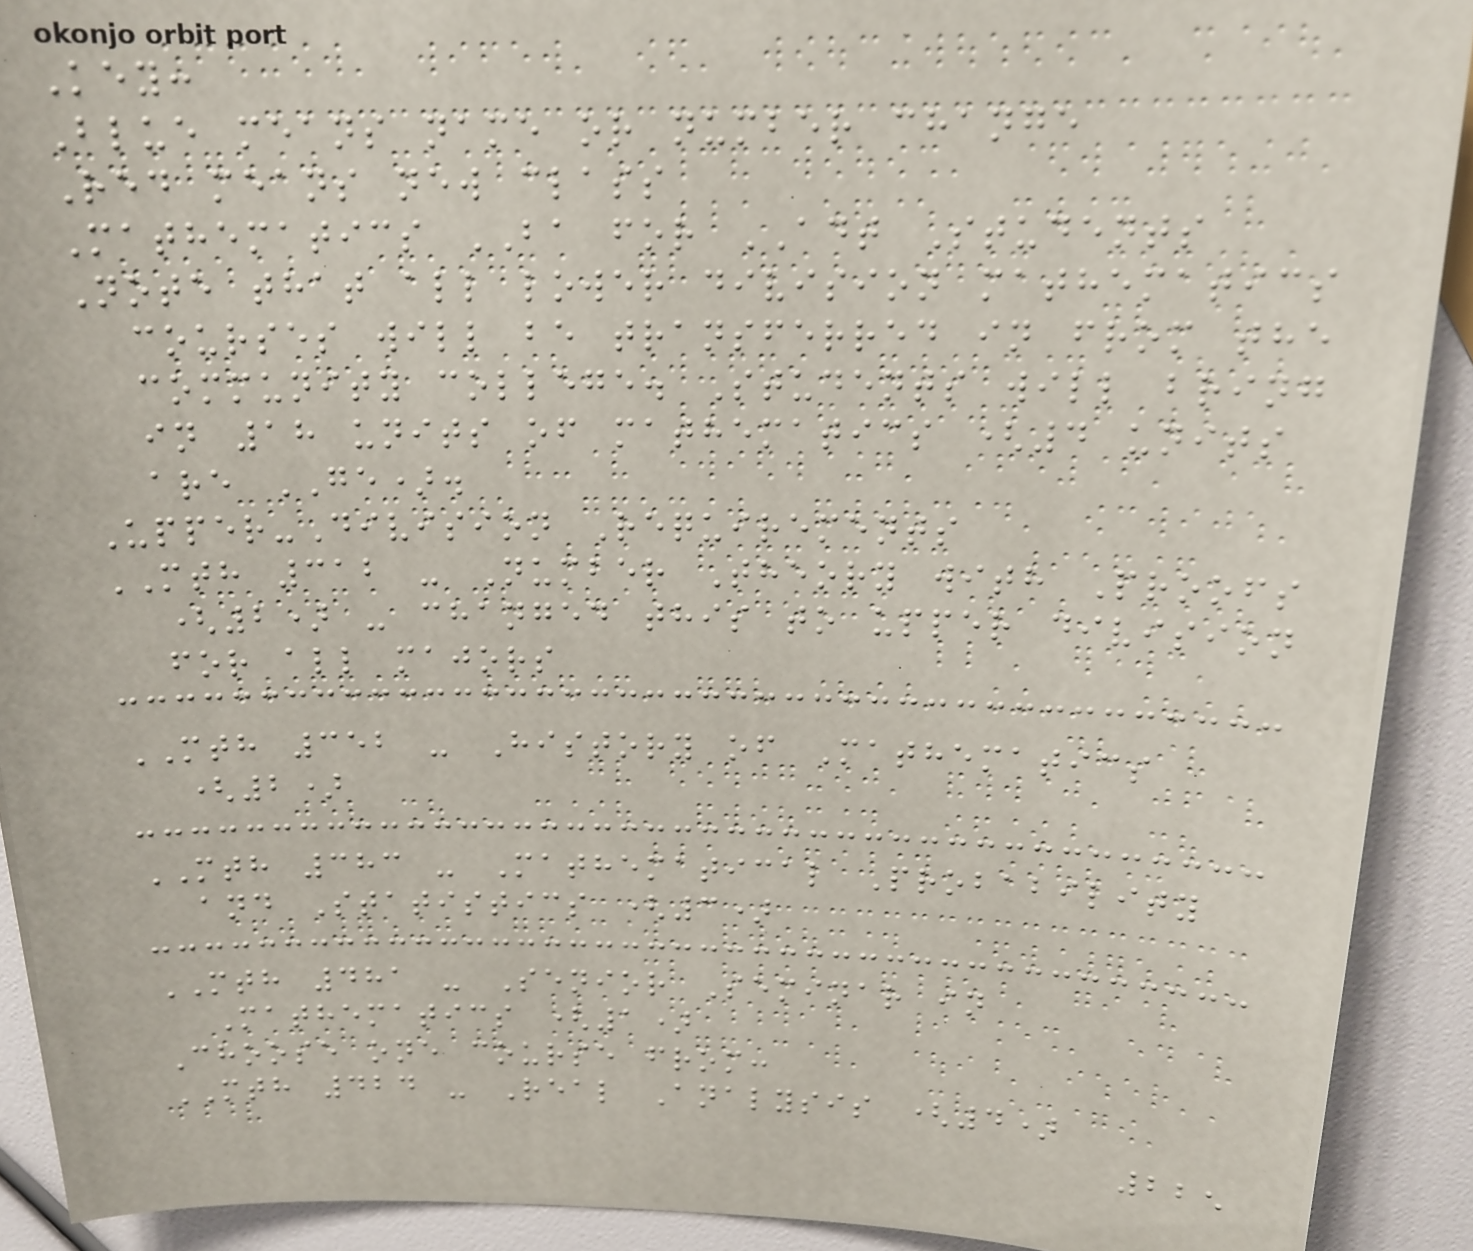Key:
Blue means name or number change
Red means new class
Mathematics BA for ADT Students
Note that all lower division mathematics
courses will be transferred in from the
community college. Students will bring
in 18 units of mathematics (4 units
are GE).
Upper-Division Requirements
MTH 312 - Number Theory with Proofs
(2) - changed this to upper division
for all majors
MTH 352 - History of Mathematics
(2)
MTH 383 - Mathematical Probability
and Statistics (3)
MTH 481 - Senior Seminar in
Mathematics (1)
Choose one course from:
MTH 424 - Real Analysis (4)
225
